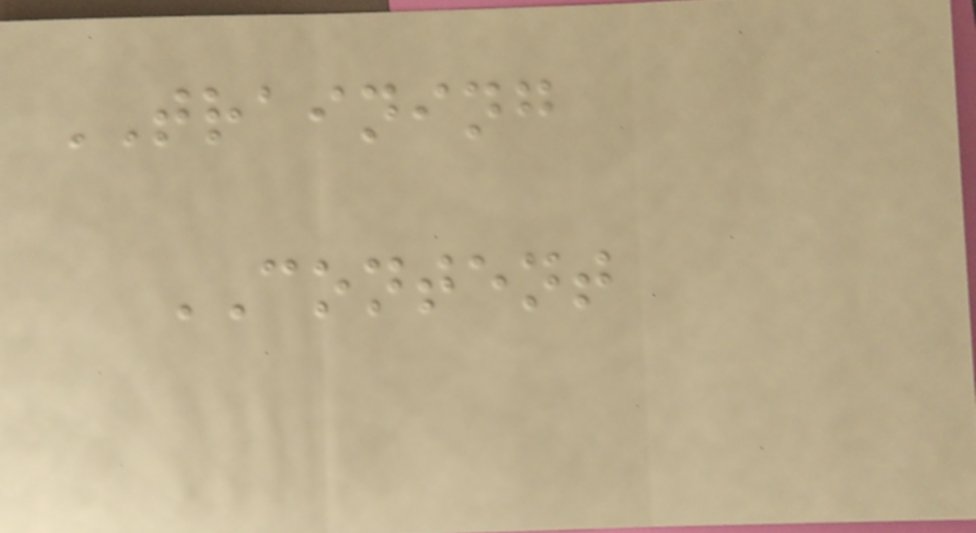TRAINING
CONTENT
